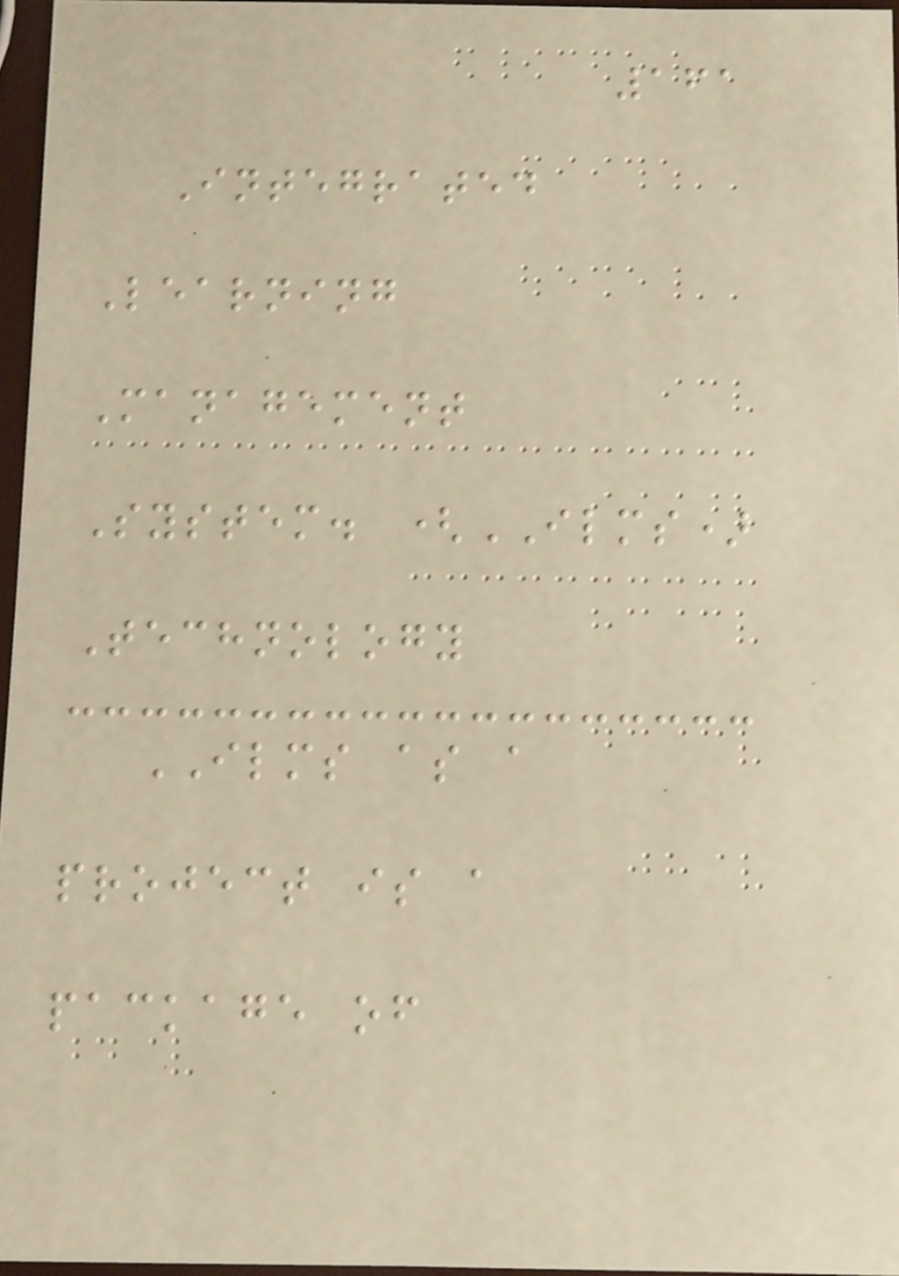161
Integrated
Learning
Management
System. (ILMS)
Technology
ILMS as a
project is a
package of
